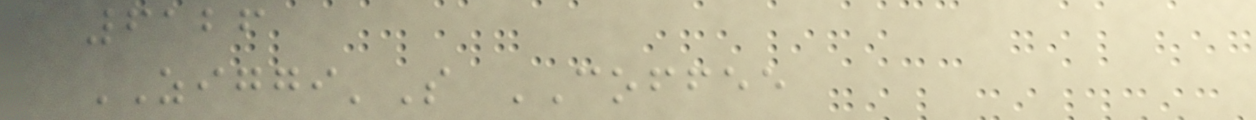6126
ZIGGI'S COFFEE
